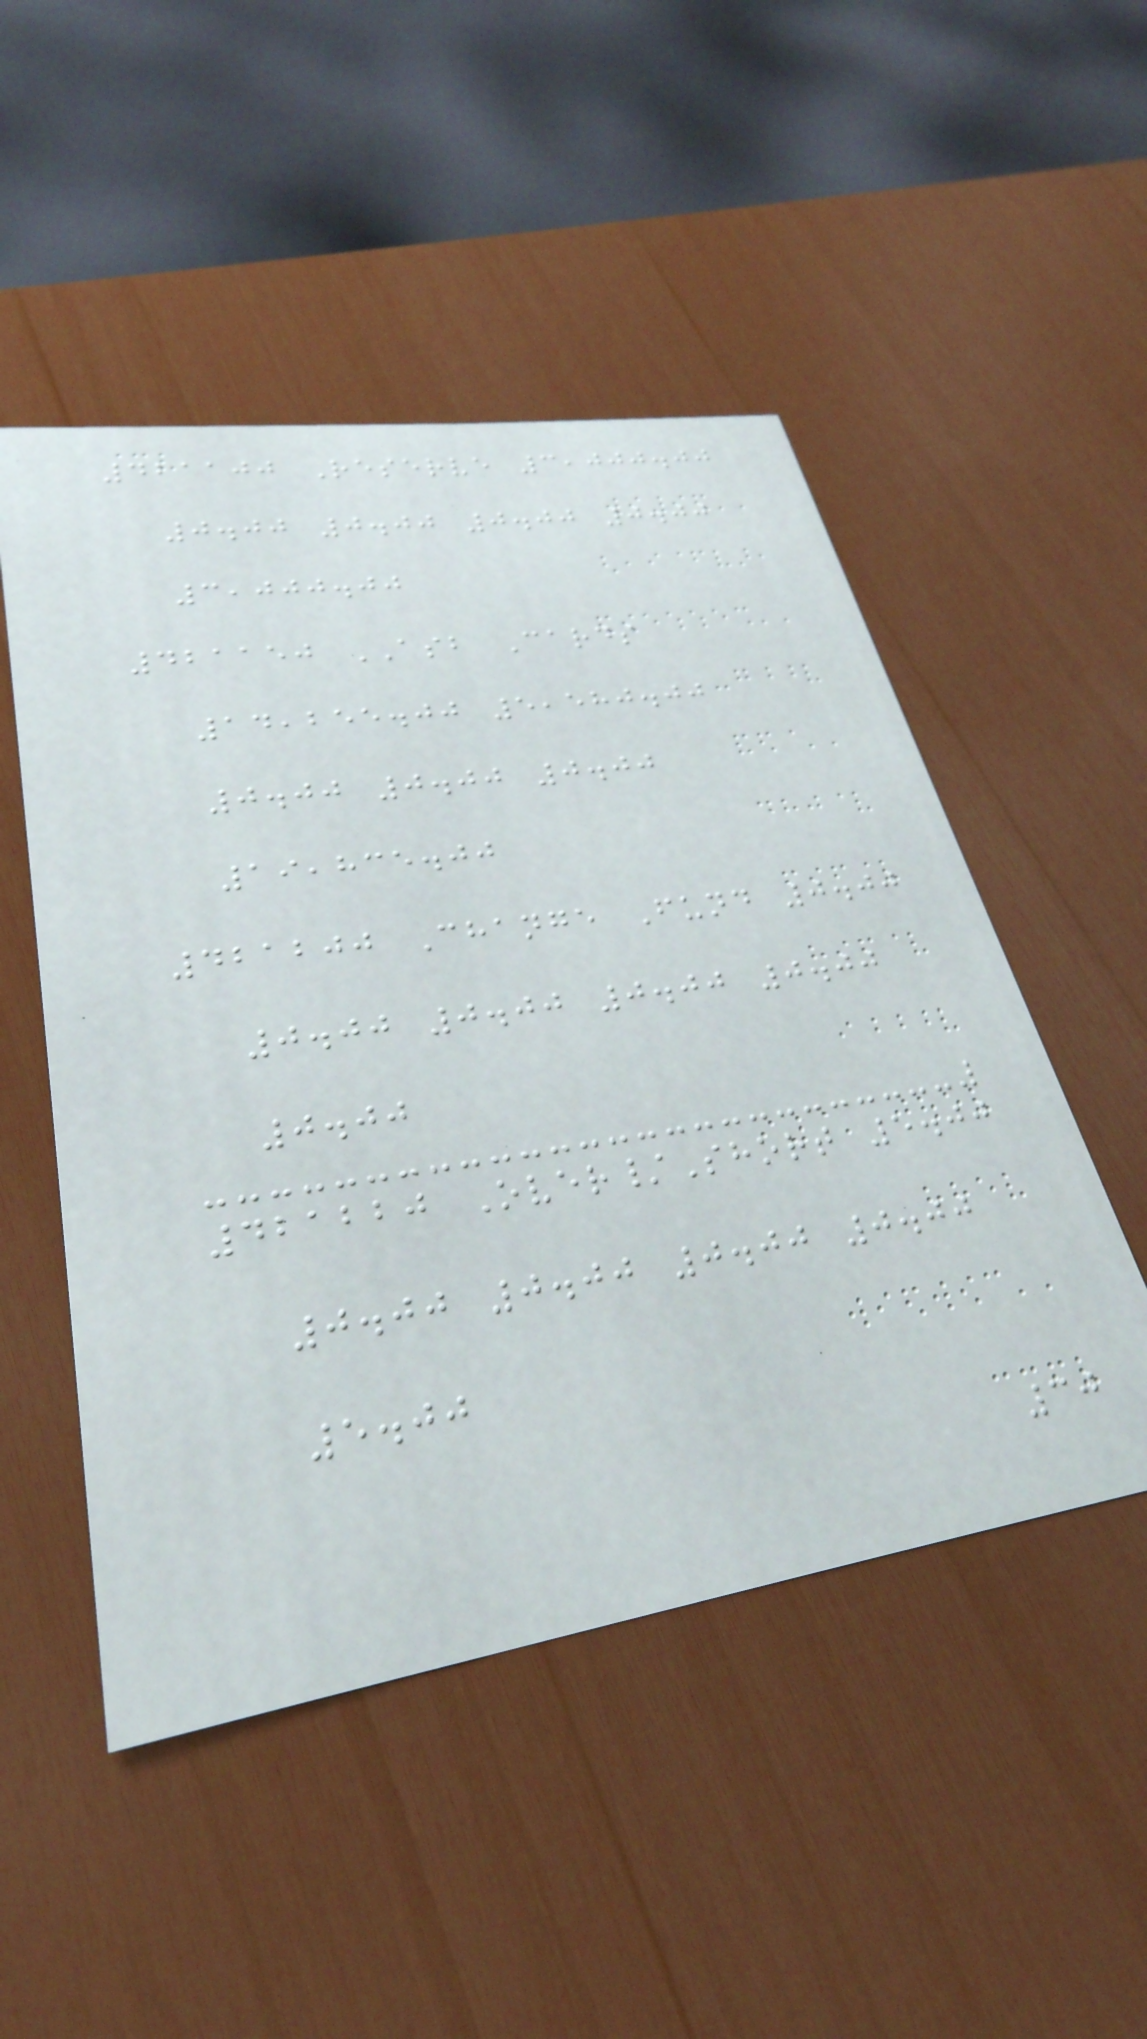421100 Reserve 3,000.00
0.00 0.00 0.00 0.00
3,000.00
421150 ASB Cards
14,255.00 5,580.00
0.00 0.00 0.00
19,835.00
421200 Change Fund 0.00
0.00 0.00 0.00 0.00
0.00
421220 Over/Short 5.00
0.00 0.00 0.00 0.00
5.00
30
